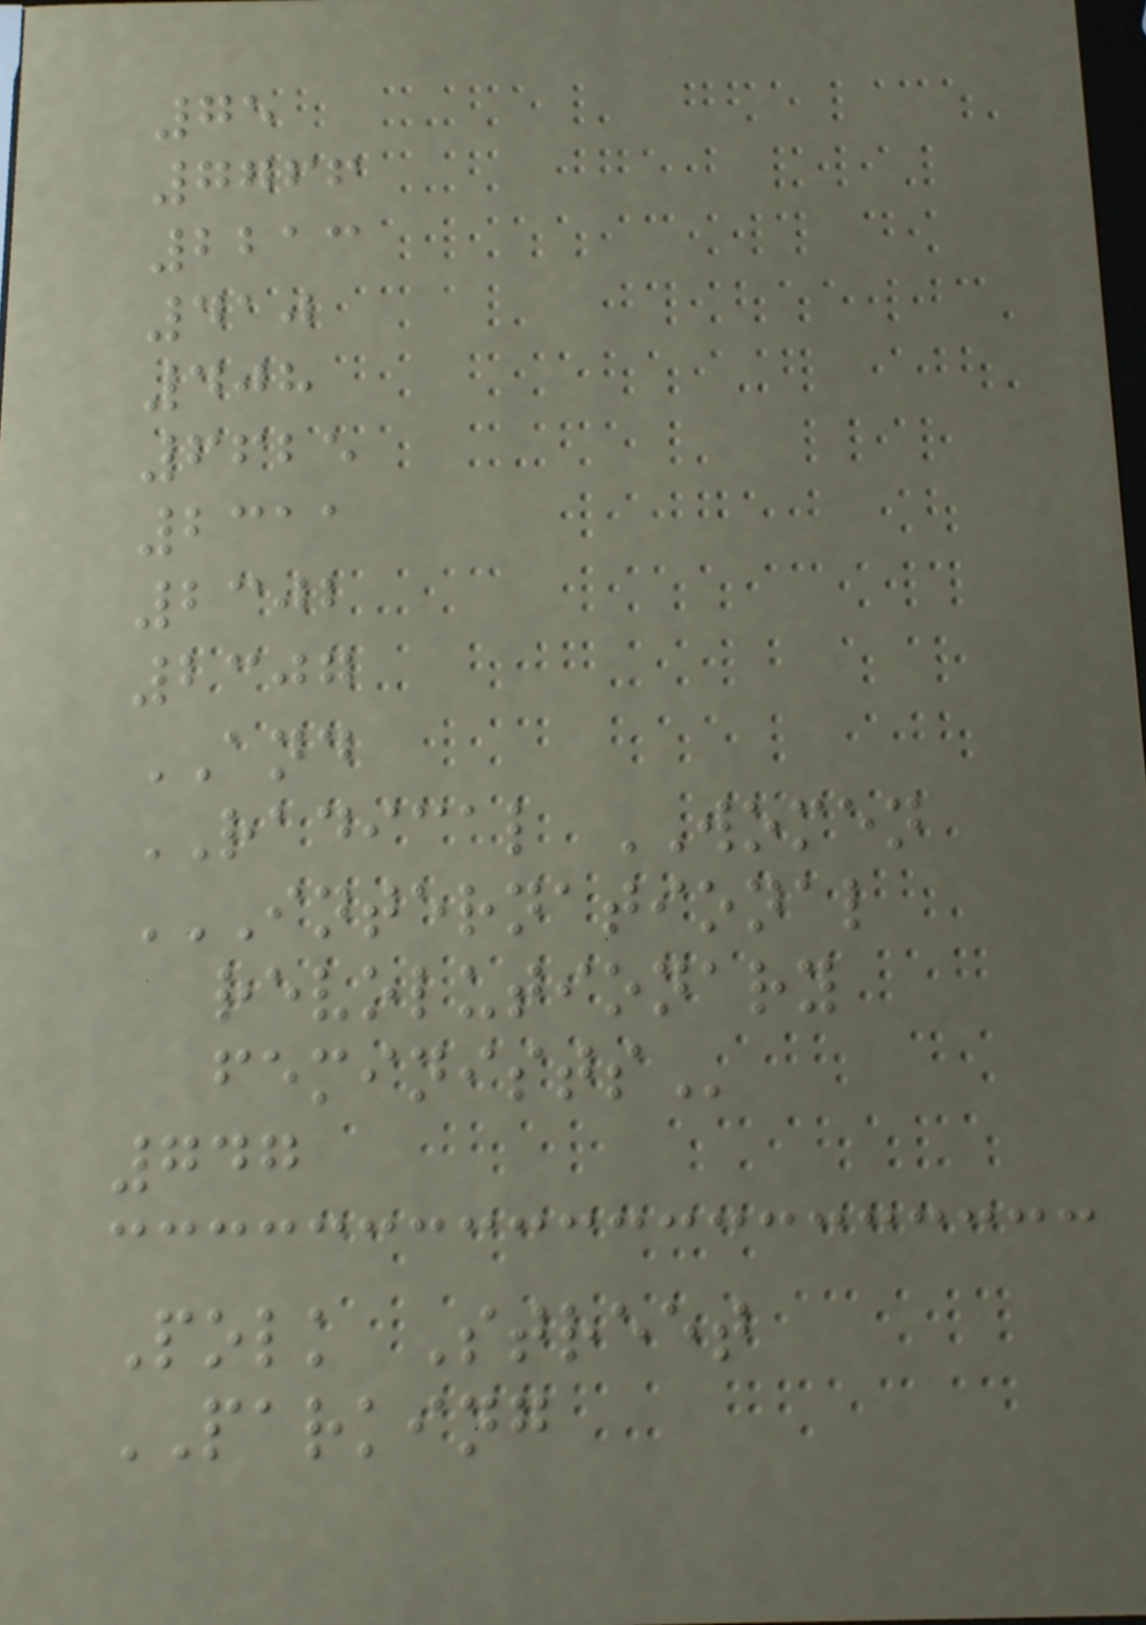75
7766
2213
410
408
6625
2311
2302
2307
AND
RADICAL WOMEN
INTERNATIONAL
REVOLUTIONARY
FEMINISTS
747
Polk Street
PARKING
